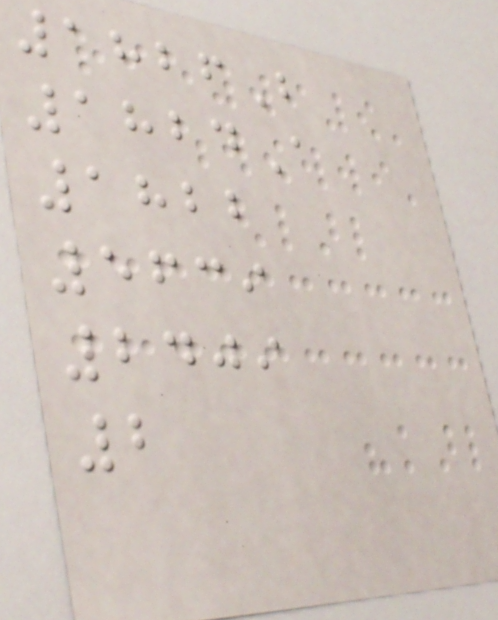1826B
1824A
1822
5639
2409
2
